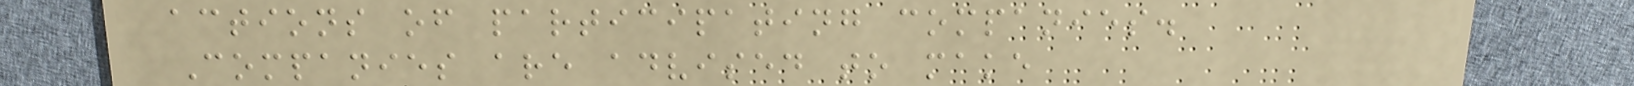actions of participating companies.
Companies are advised to make
